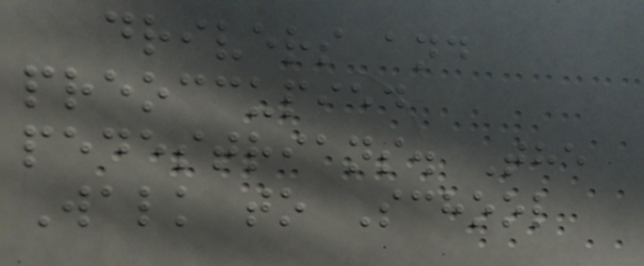drivers and
preoccupied
pedestrians. The
Walk to School
